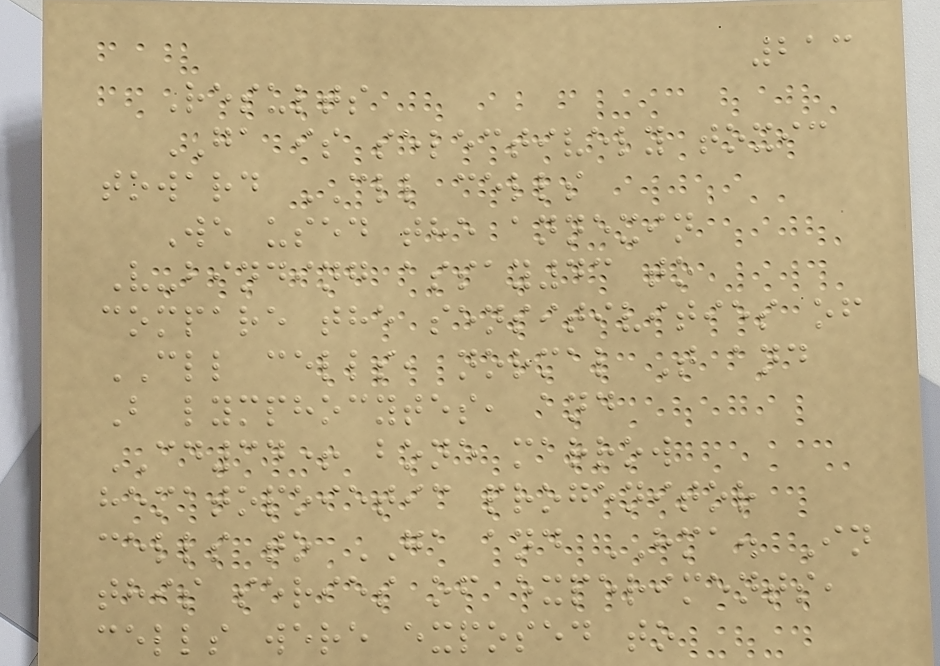213
Results
GA is selectively toxic
toward CLL cells
We used the annexin
V-binding assay43 to
compare the sensitivities of
CLL cells, normal T and
B lymphocytes, and
CD34+ bone marrow
hematopoietic progenitor
cells to GA and HMA. In
this series of experiments,
cells were exposed to
